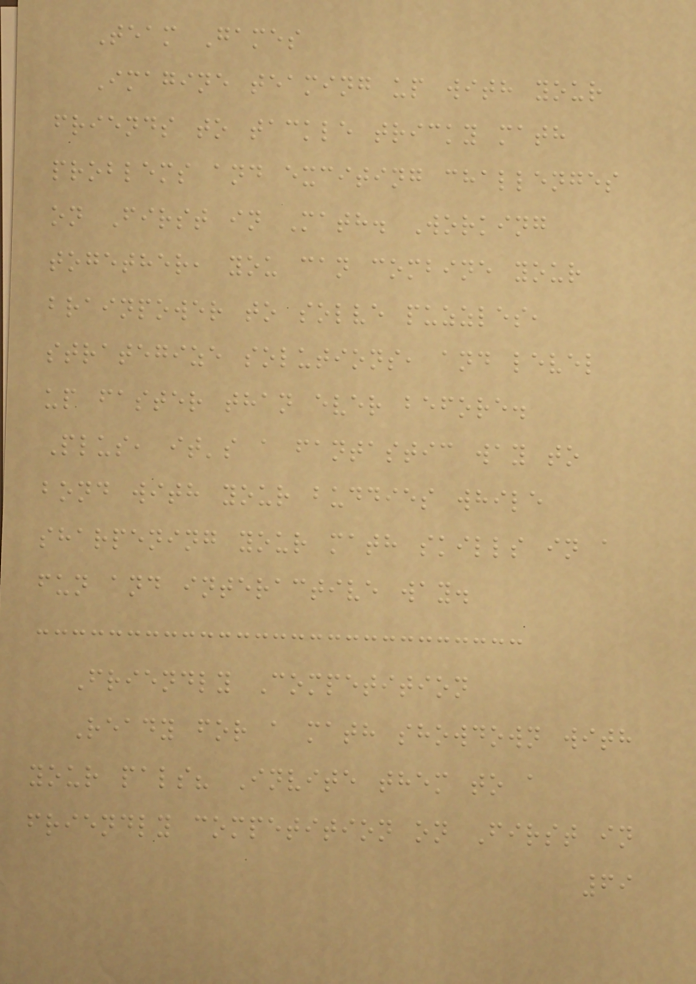Team Games
Imagine teaming up with your
friends to tackle tricky math
problems and exciting challenges
on First in Math. Working
together, you can combine your
brainpower to solve puzzles,
strategize solutions, and level
up faster than ever before.
Plus, it's a fantastic way to
bond with your buddies while
sharpening your math skills in a
fun and interactive way.
Friendly Competition
Ready for a math showdown with
your pals? Invite them to a
friendly competition on First in
69
